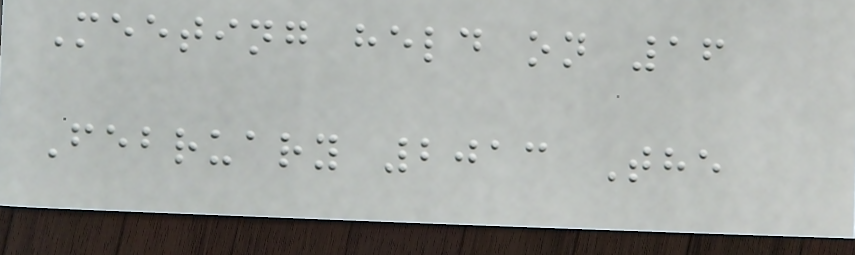Meeting held on 16
February 2013 The
